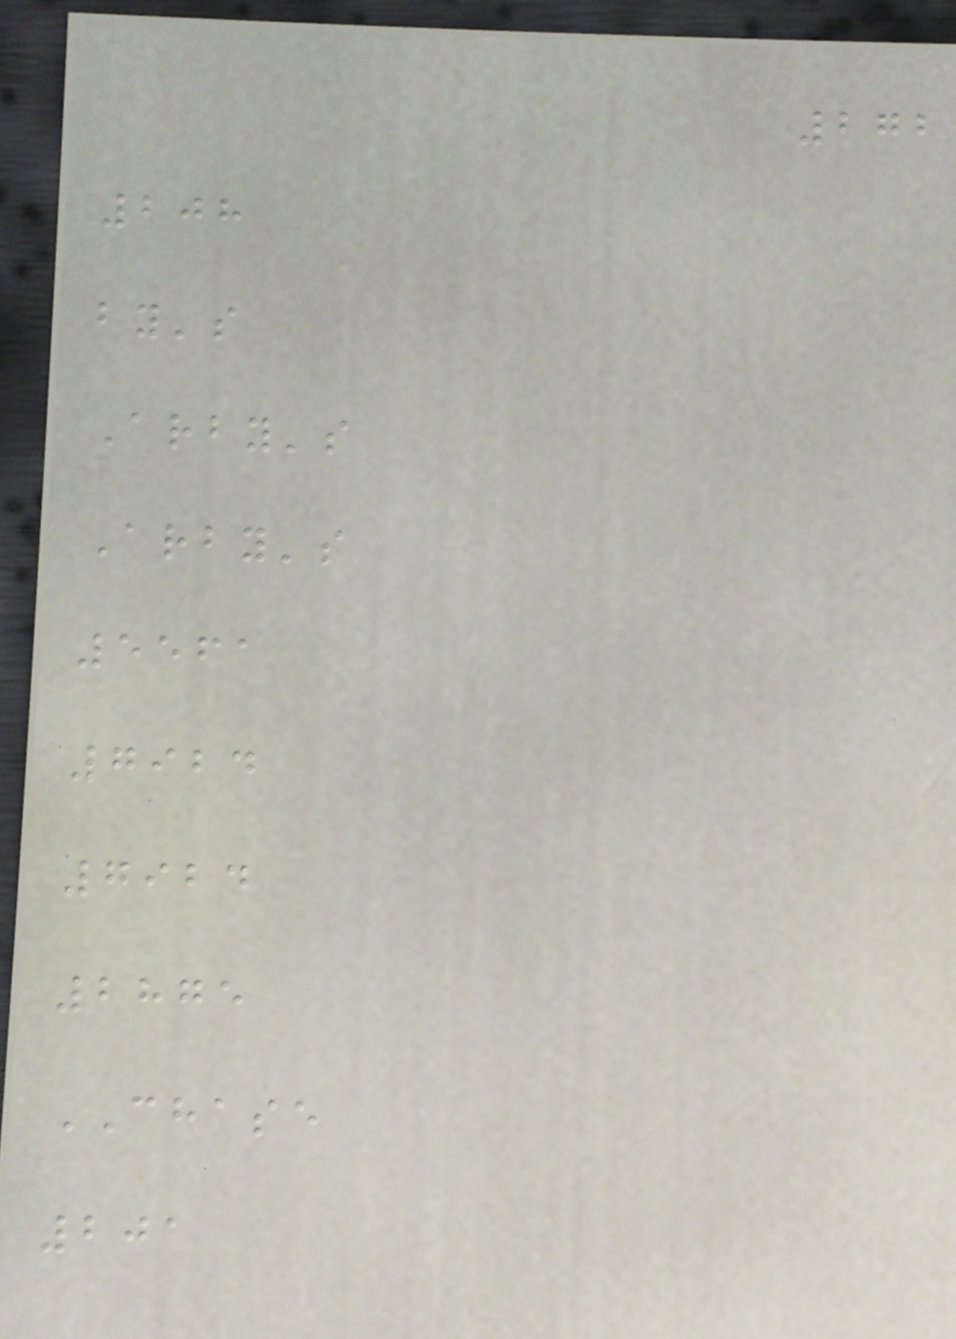272
208
by's
Arby's
Arby's
5561
7924
7924
2875
CHASE
201
